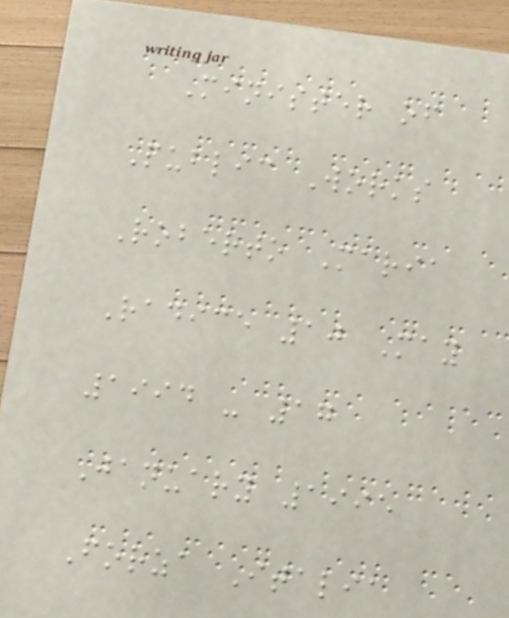Minister of
Public Works
Roberto Maria
Radice 10 May
1994 - 17
January 1995
Forza Italia
